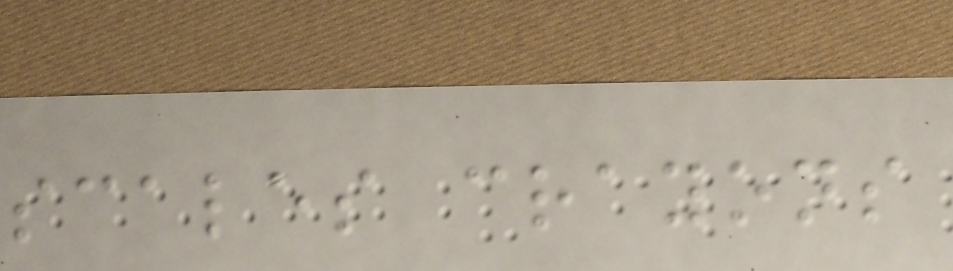scales crayons
